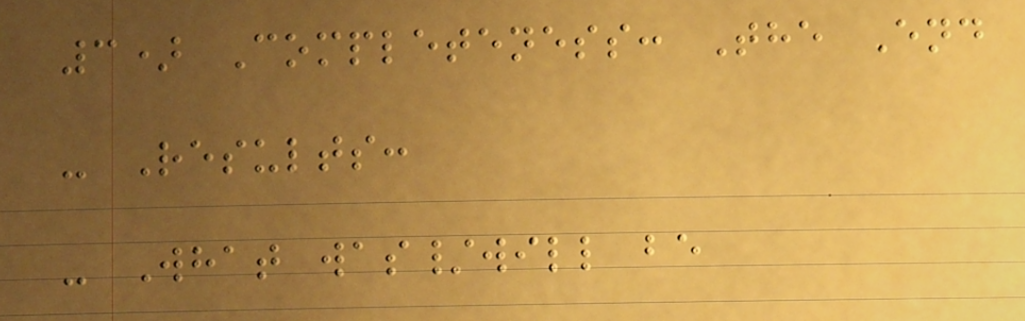3) Completeness: The End
- Results:
- What was/will be
